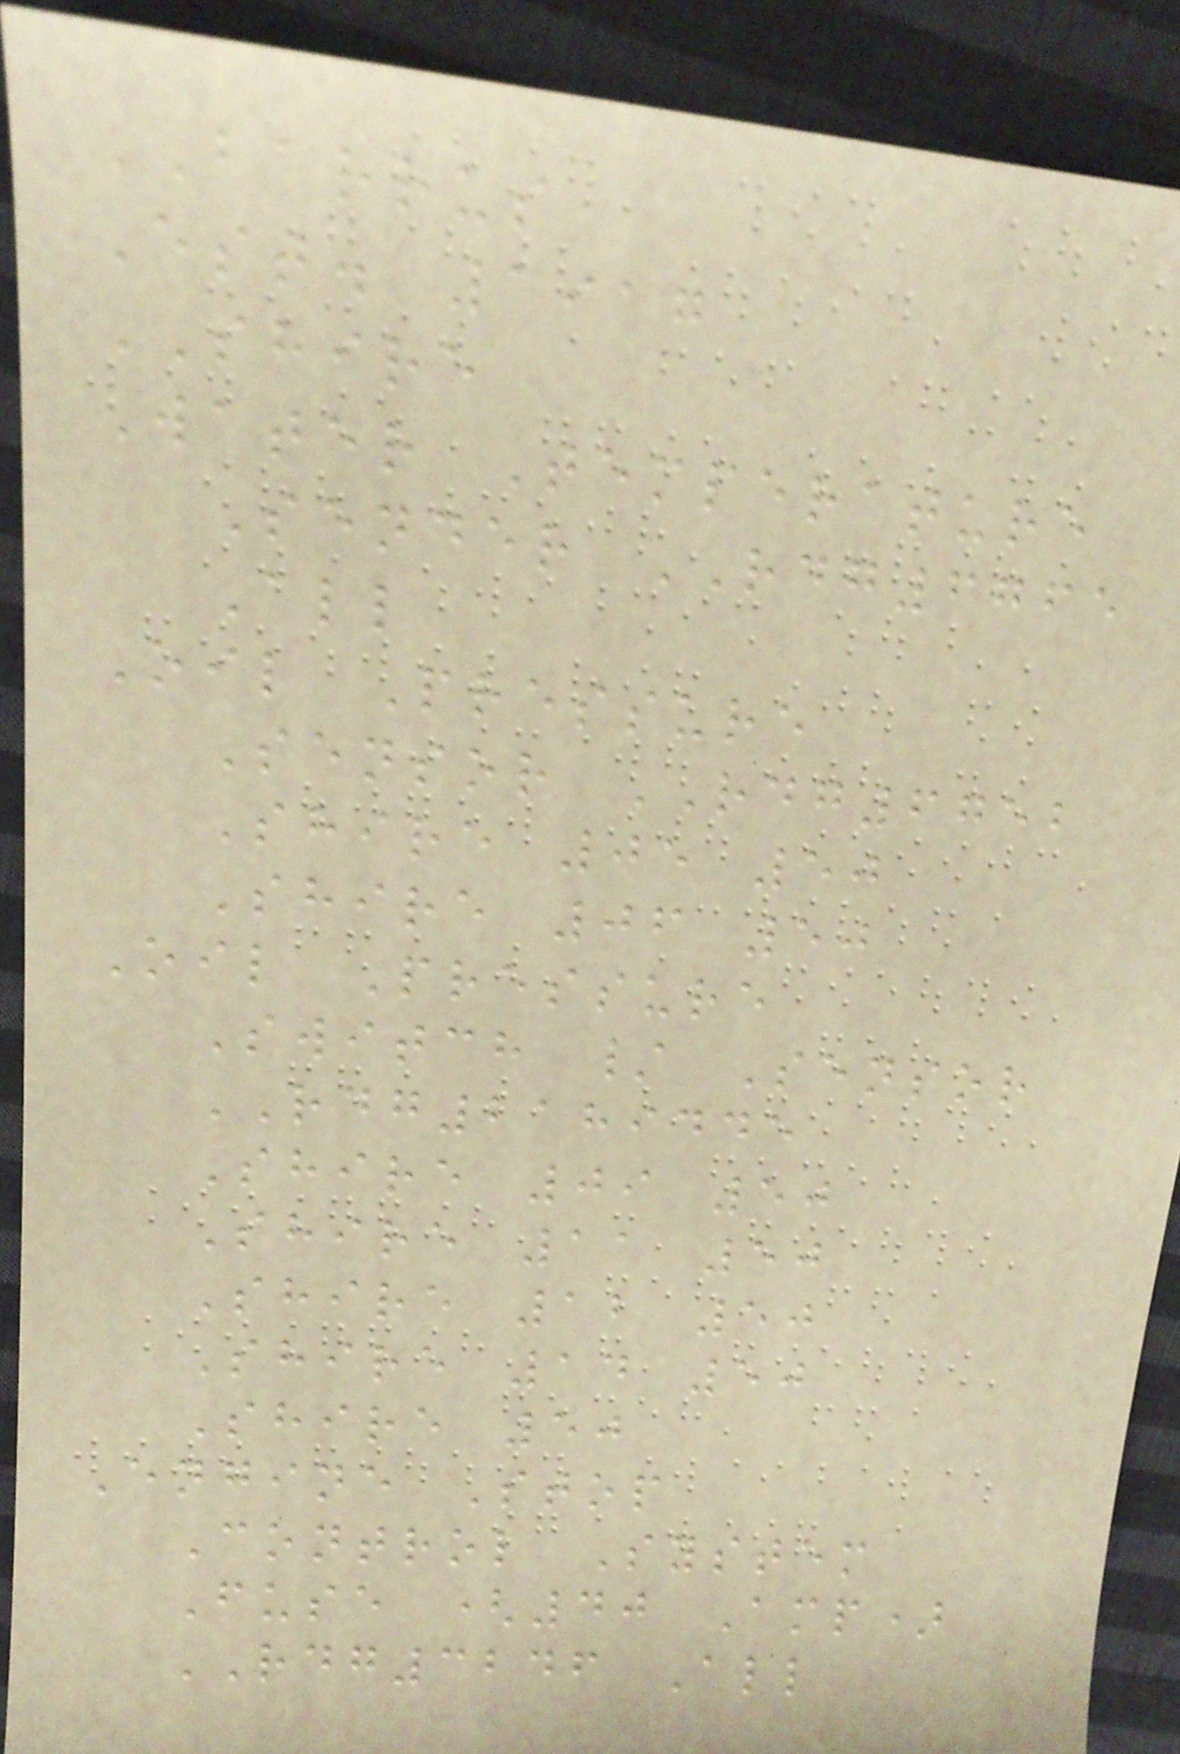BARRUS
Est. 1917
SHIRE
Water Temperature
Sender RDG6765
All
Oil Pressure
Sensor RDG6752
Shire 05 50
Shire 06 50
Oil Pressure
Switch / Sensor
RDG2189445
Shire 09 50
Shire 11 50
Shire 12 50
Shire 14 50
Shire 50
Engine Stop
Control System
Fuse (40 Amp)
RDG3246 All
